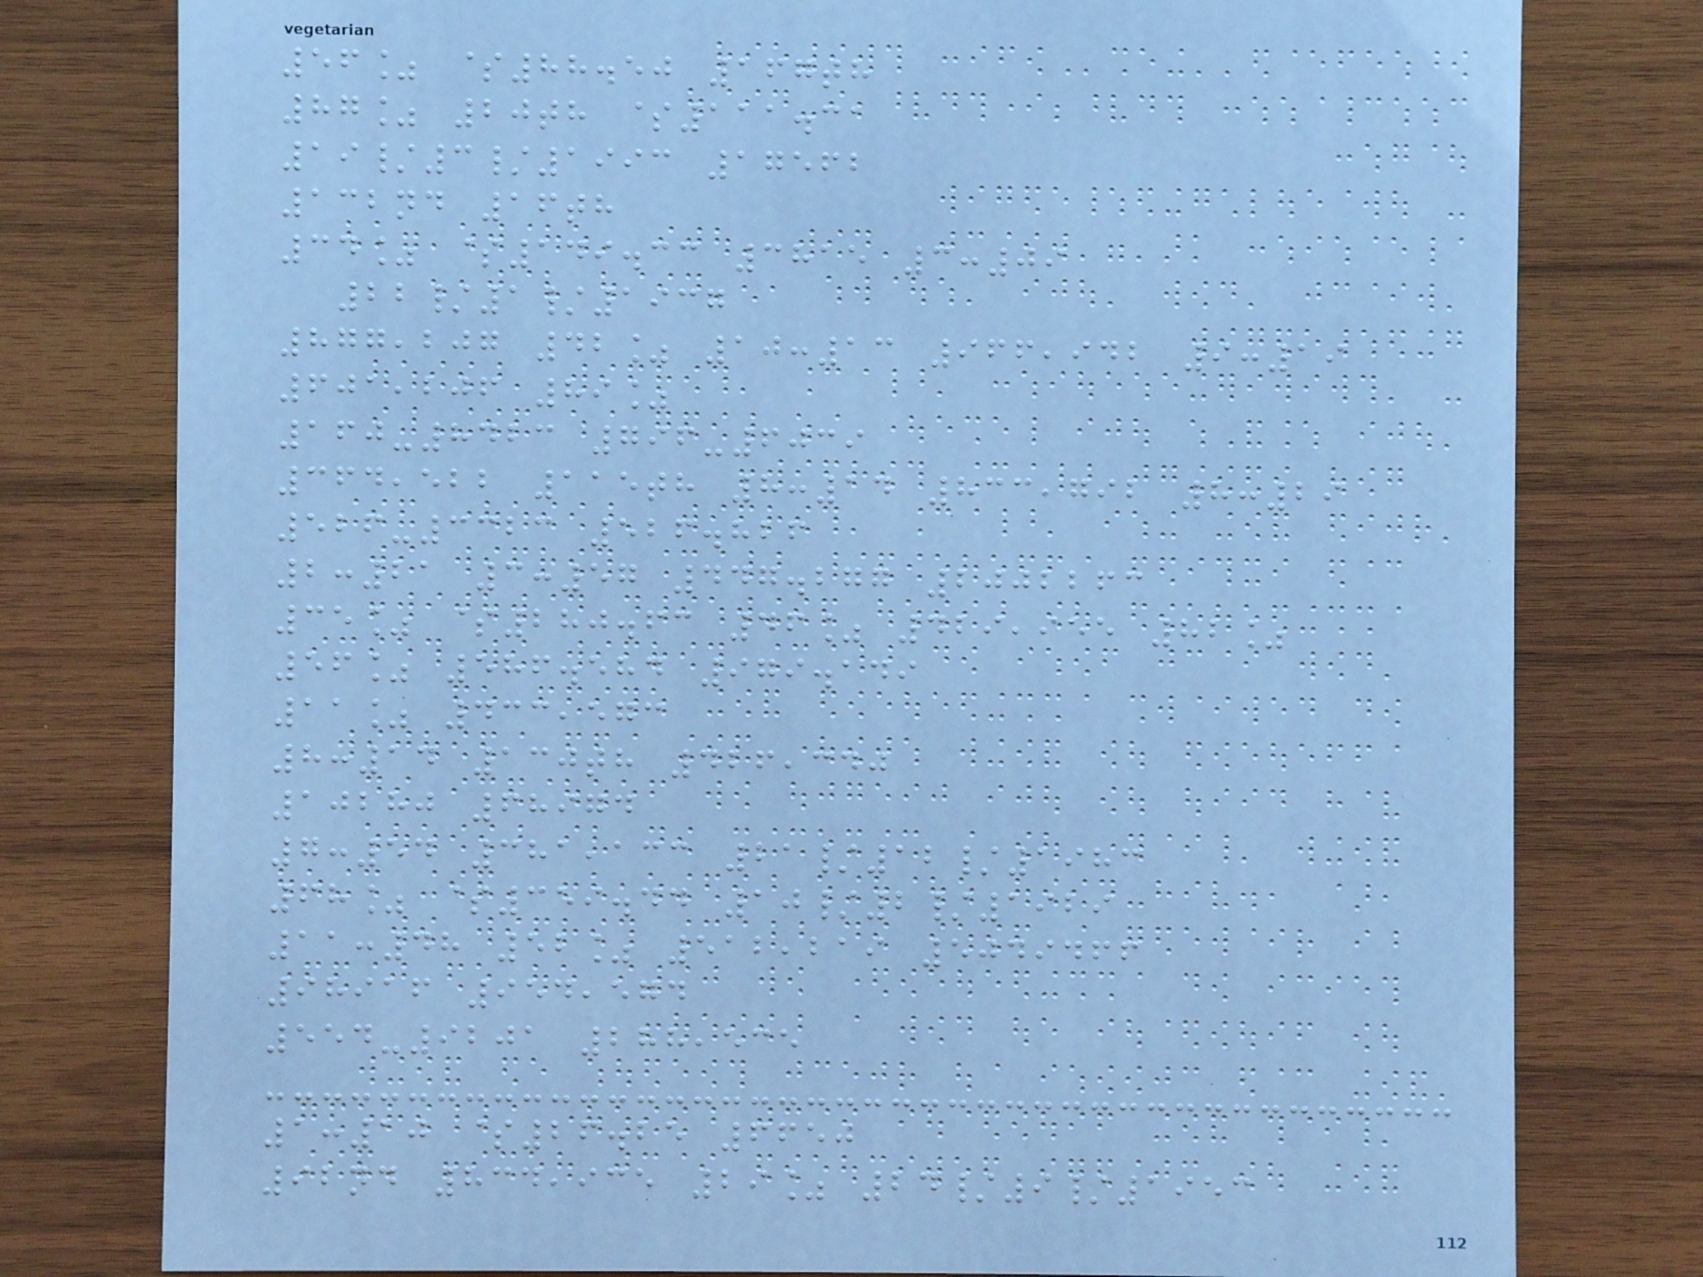56% $88.50 167th
87% 20th $111.31
19/3/1993 17562
132nd 16th
34% $149.33 3815 3:09
22/1/1937
877,207 42% 10:13 966,942 9:19
601,206 89%
160-8423 796-6039
364,522 115th 8:14 833,792 8:29
526-3323 526.826
2:21 3:57 447.277 2002263
35% $280.63 46% 429,955 82%
56% 586.584 979.149
11% 433,573
8:14 130th 426,340
10280 68974
7:54 381,133 21/12/1983
68% $359.44 10/2/1929
11:48 52% 512,219 5049466
98916 954,574
554-9201 288,535
1:10 $26.25 6650
92nd 834,935 29% 24/9/1953
